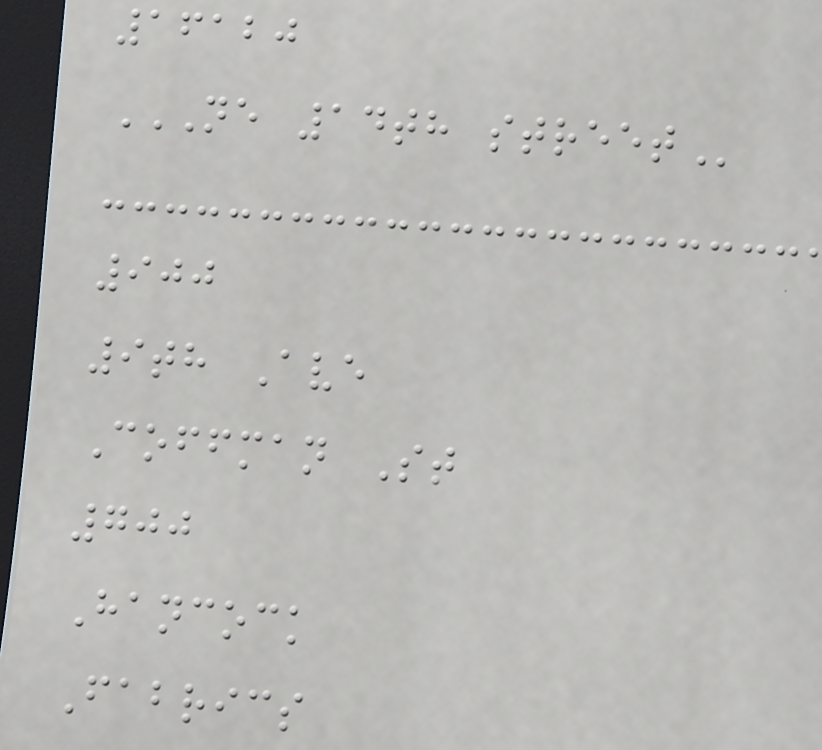16120
NE 14TH STREET
900
9th Ave
Coffman St
700
Hancock
Fabrics
